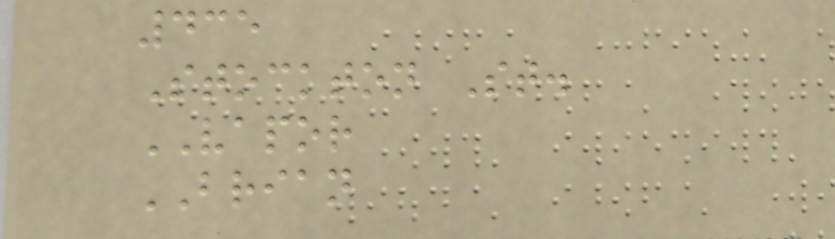435
Stockton St.
VAPOR
BRIAN
